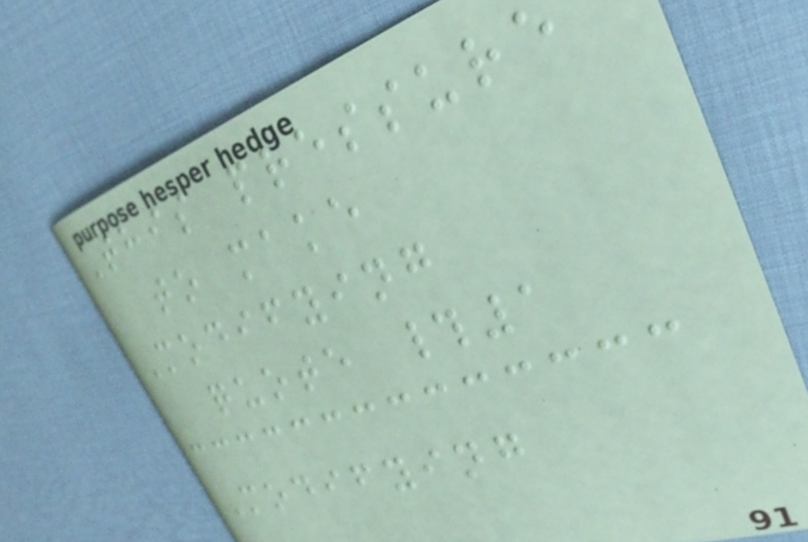This pressure
to make
Modifying
quote #1
Modifying
